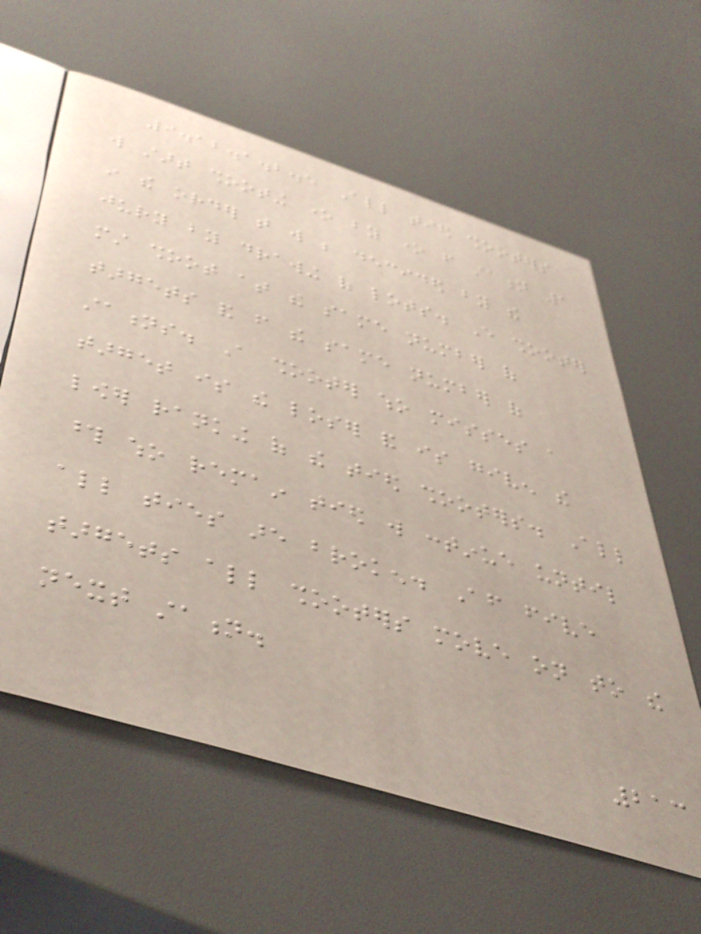9.12.1.2.5 All tied shooters
will start shooting one by one from station 1
in the order that will be decided by the
jury by drawing of lots. Every shooter
must shoot at the same number of
targets and from the same number of
stations. A shooter who misses a
target is the loser and is given the
lower ranking of the tied shooters. All
those who remain tied will continue until
all ties are broken. After five
targets all shooters move on to the
next station.
213
